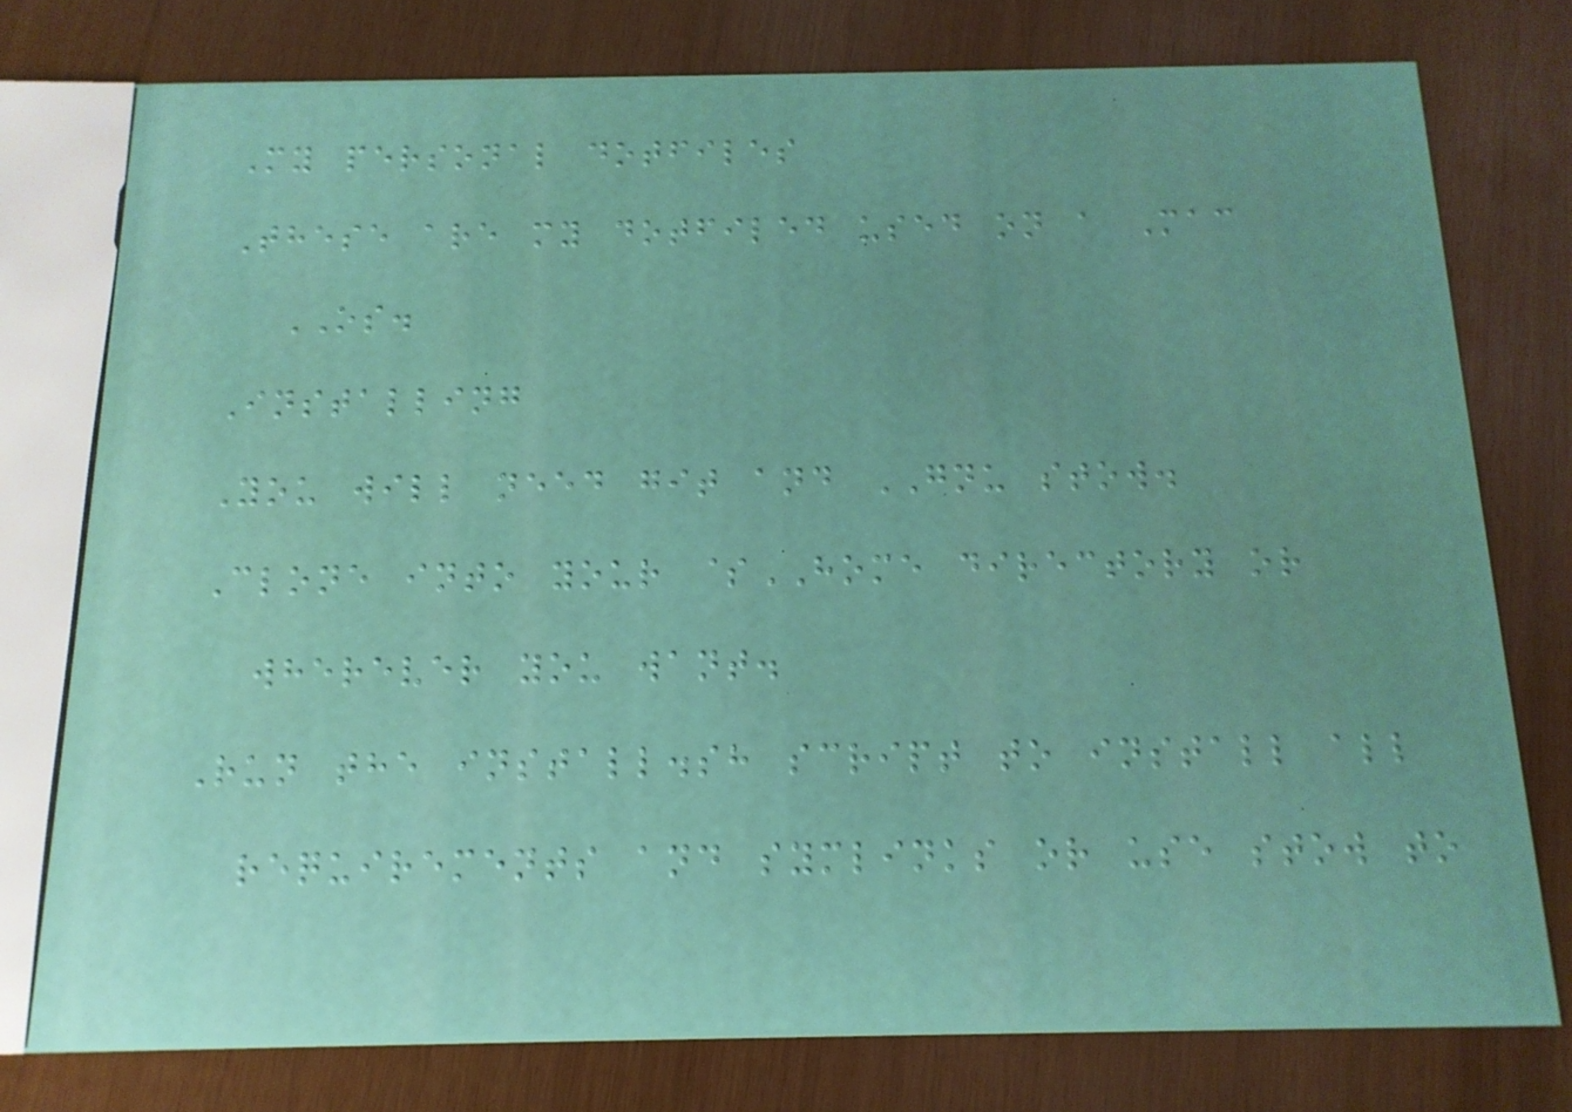My personal dotfiles
These are my dotfiled used on a Mac
OS.
Installing
You will need git and GNU stow.
Clone into your $HOME directory or
wherever you want.
Run the install.sh script to install all
requirements and symlinks or use stow to
